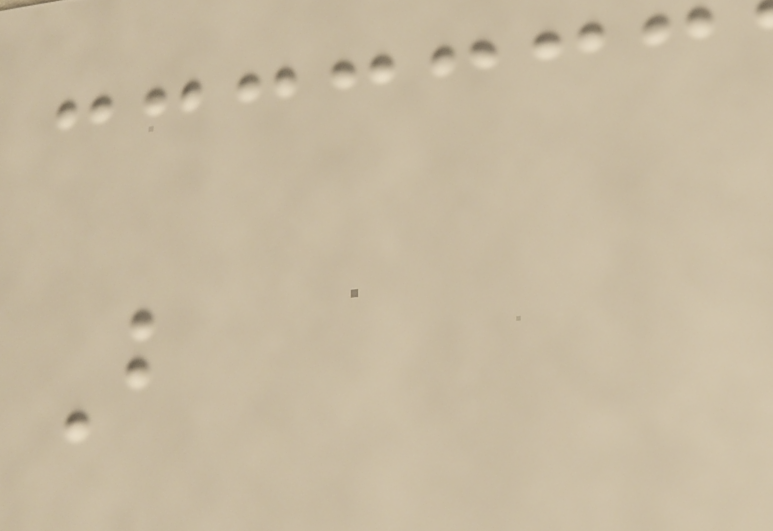B
